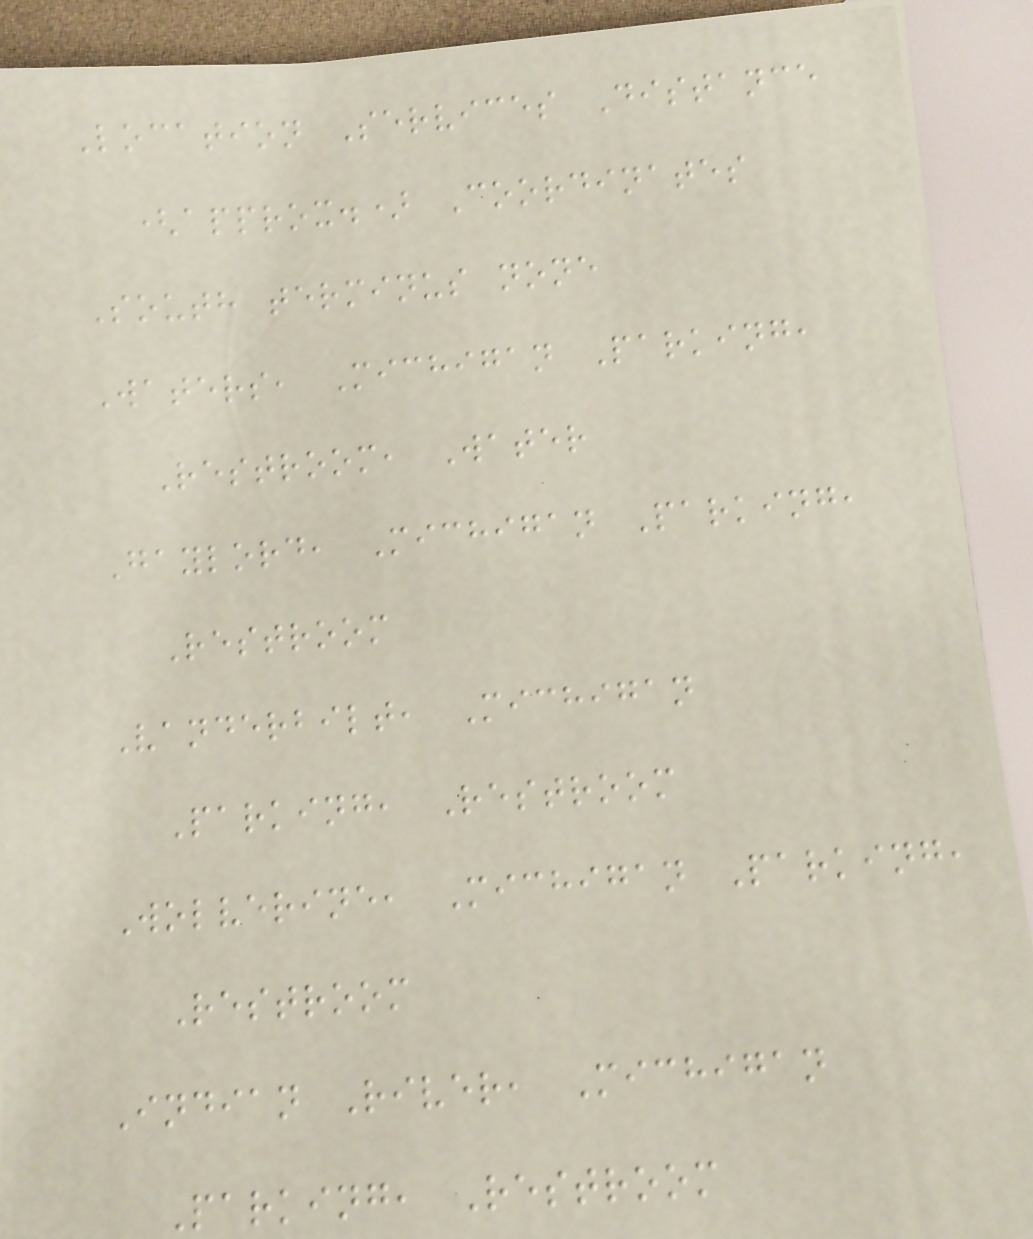Location Services Distance
(approx.) Coordinates
South terminus none
Waters, Michigan Parking,
Restroom, Water
Gaylord, Michigan Parking,
Restroom
Vanderbilt, Michigan
Parking, Restroom
Wolverine, Michigan Parking,
Restroom
Indian River, Michigan
Parking, Restroom
